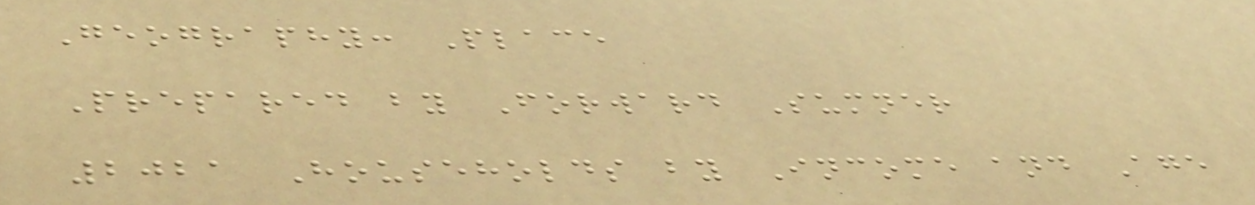Geography: Place
Prepared by Forward Sumner
2021 Households by Income and Age
